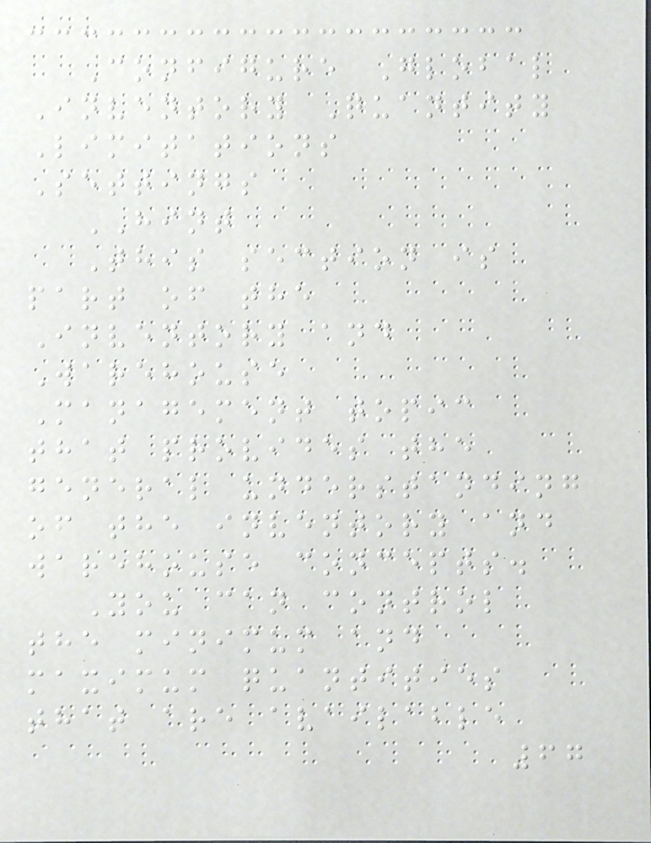Configure Global
Inventory Quantity
Limitations
Settings
HINT
This section is
part of the
Inventory and
Warehouse
Management topic
that provides the
general understanding
of the inventory and
warehouse concepts.
You can control
the minimum and
maximum quantities
that are available
67
